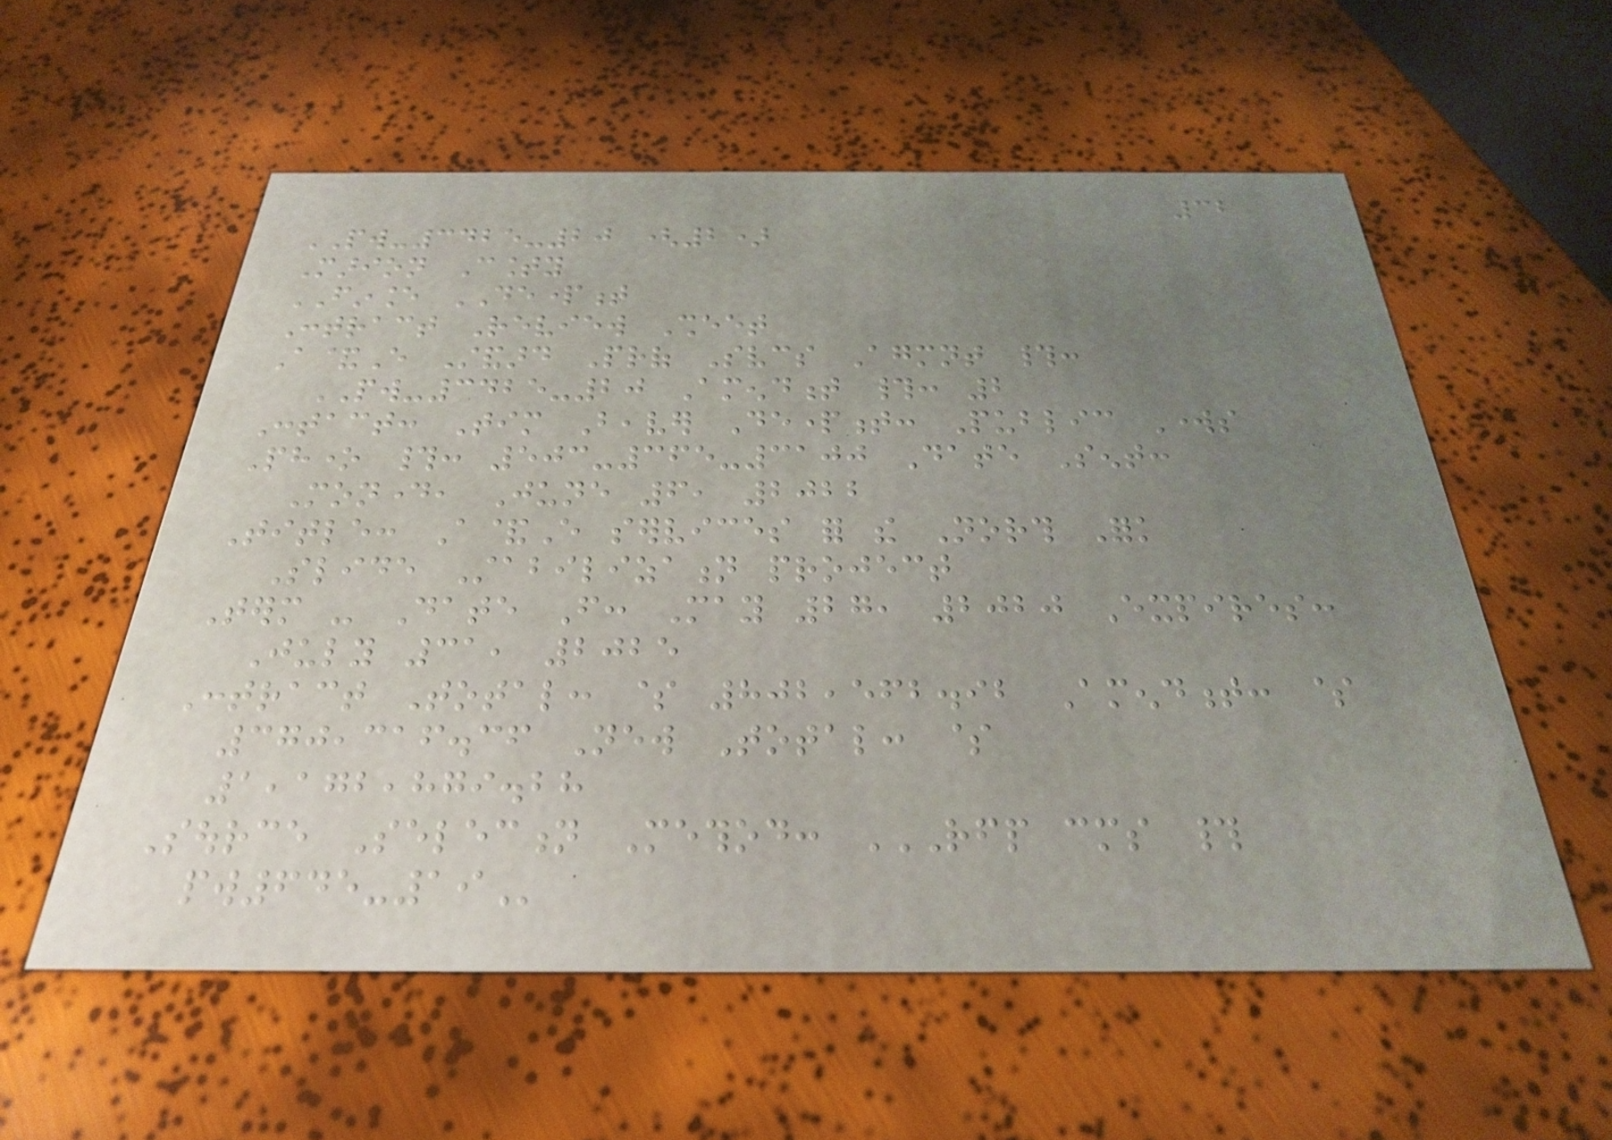32
PW-3425-20 (2)
Marion County
FINANCE DEPARTMENT
Contract Review Sheet
A&E Standard Prof Svcs Agmnt #:
PW-3425-20 Amendment #: 2
Contact: Tim Beaver Department: Public Works
Phone #: 503-365-3100 Date Sent:
Monday, June 6, 2022
Title: A&E services for the North Fork
Slide Stabilization project
Term - Date From: May 27, 2020 Expires:
July 31, 2025
Contract Total: $ 802,562.92 Amendment: $
370,316.36 New Total: $
1,172,879.28
Source Selection Method: RFP CMS #
PW645-19
